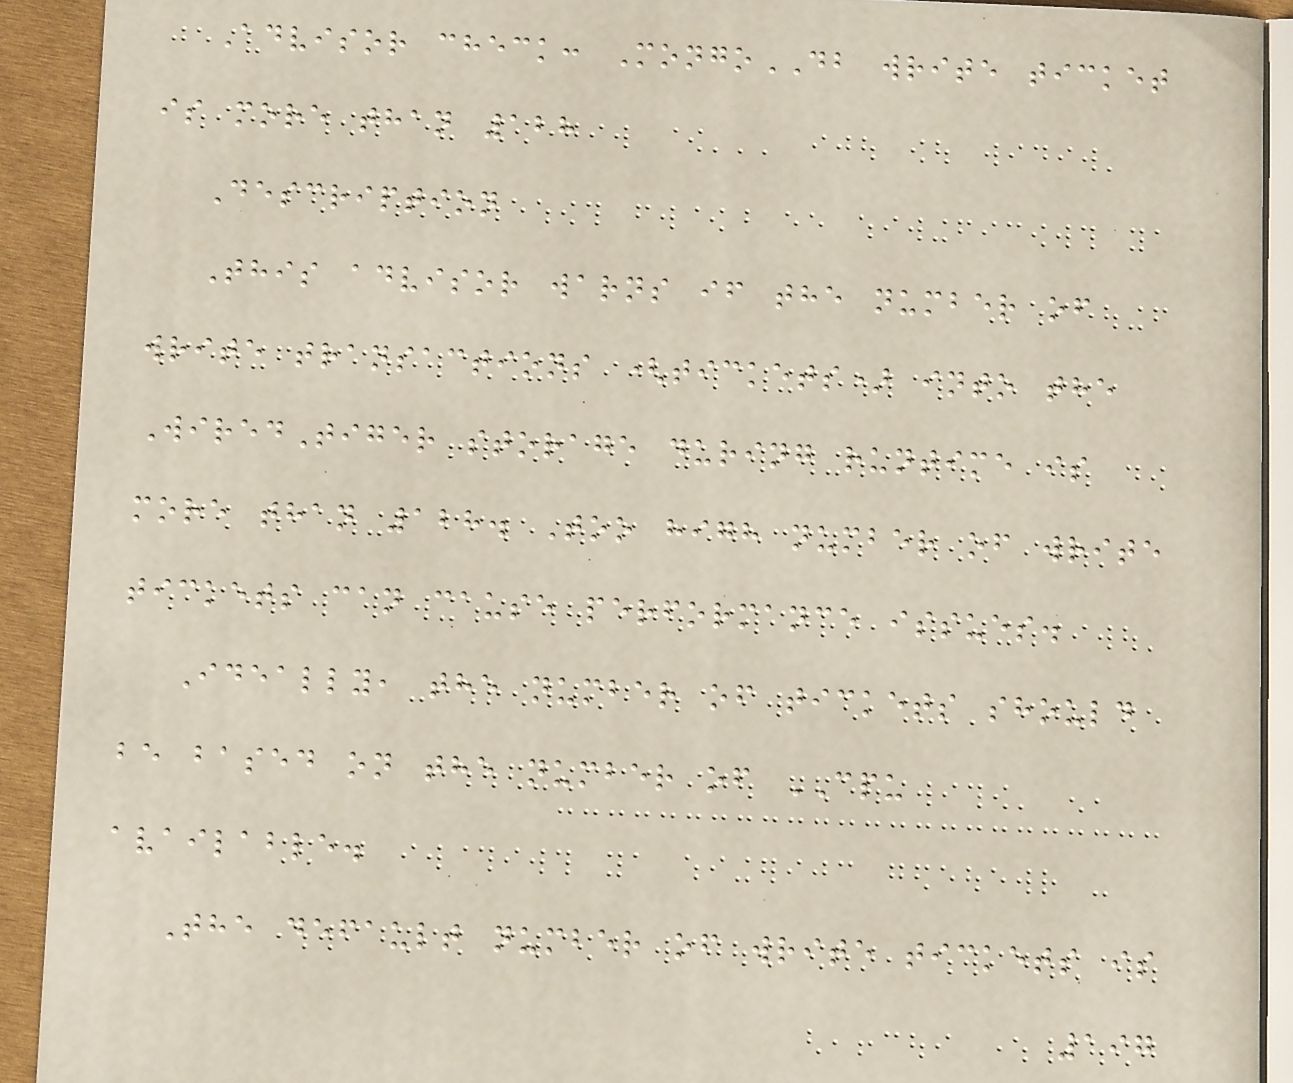Advisor check: MongoDB write ticket
is more than 128
Description
This advisor warns if the number of
write transactions (tickets) into the
WiredTiger storage during runtime is
more than 128. Too high number of write
tickets can cause performance issues.
Ideally, the number of tickets should
be based on the number of CPU
available.
The default number of write tickets is
197
